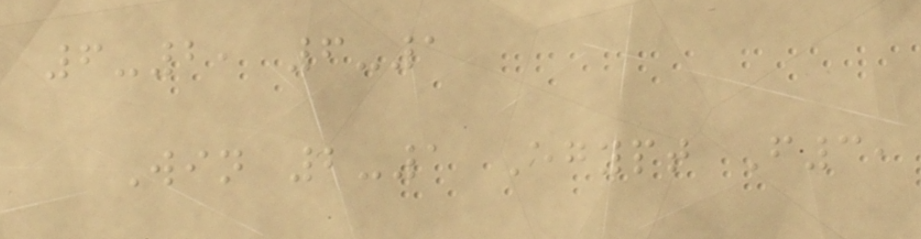6-2, 6-1
Win 2-1 Egypt F3,
